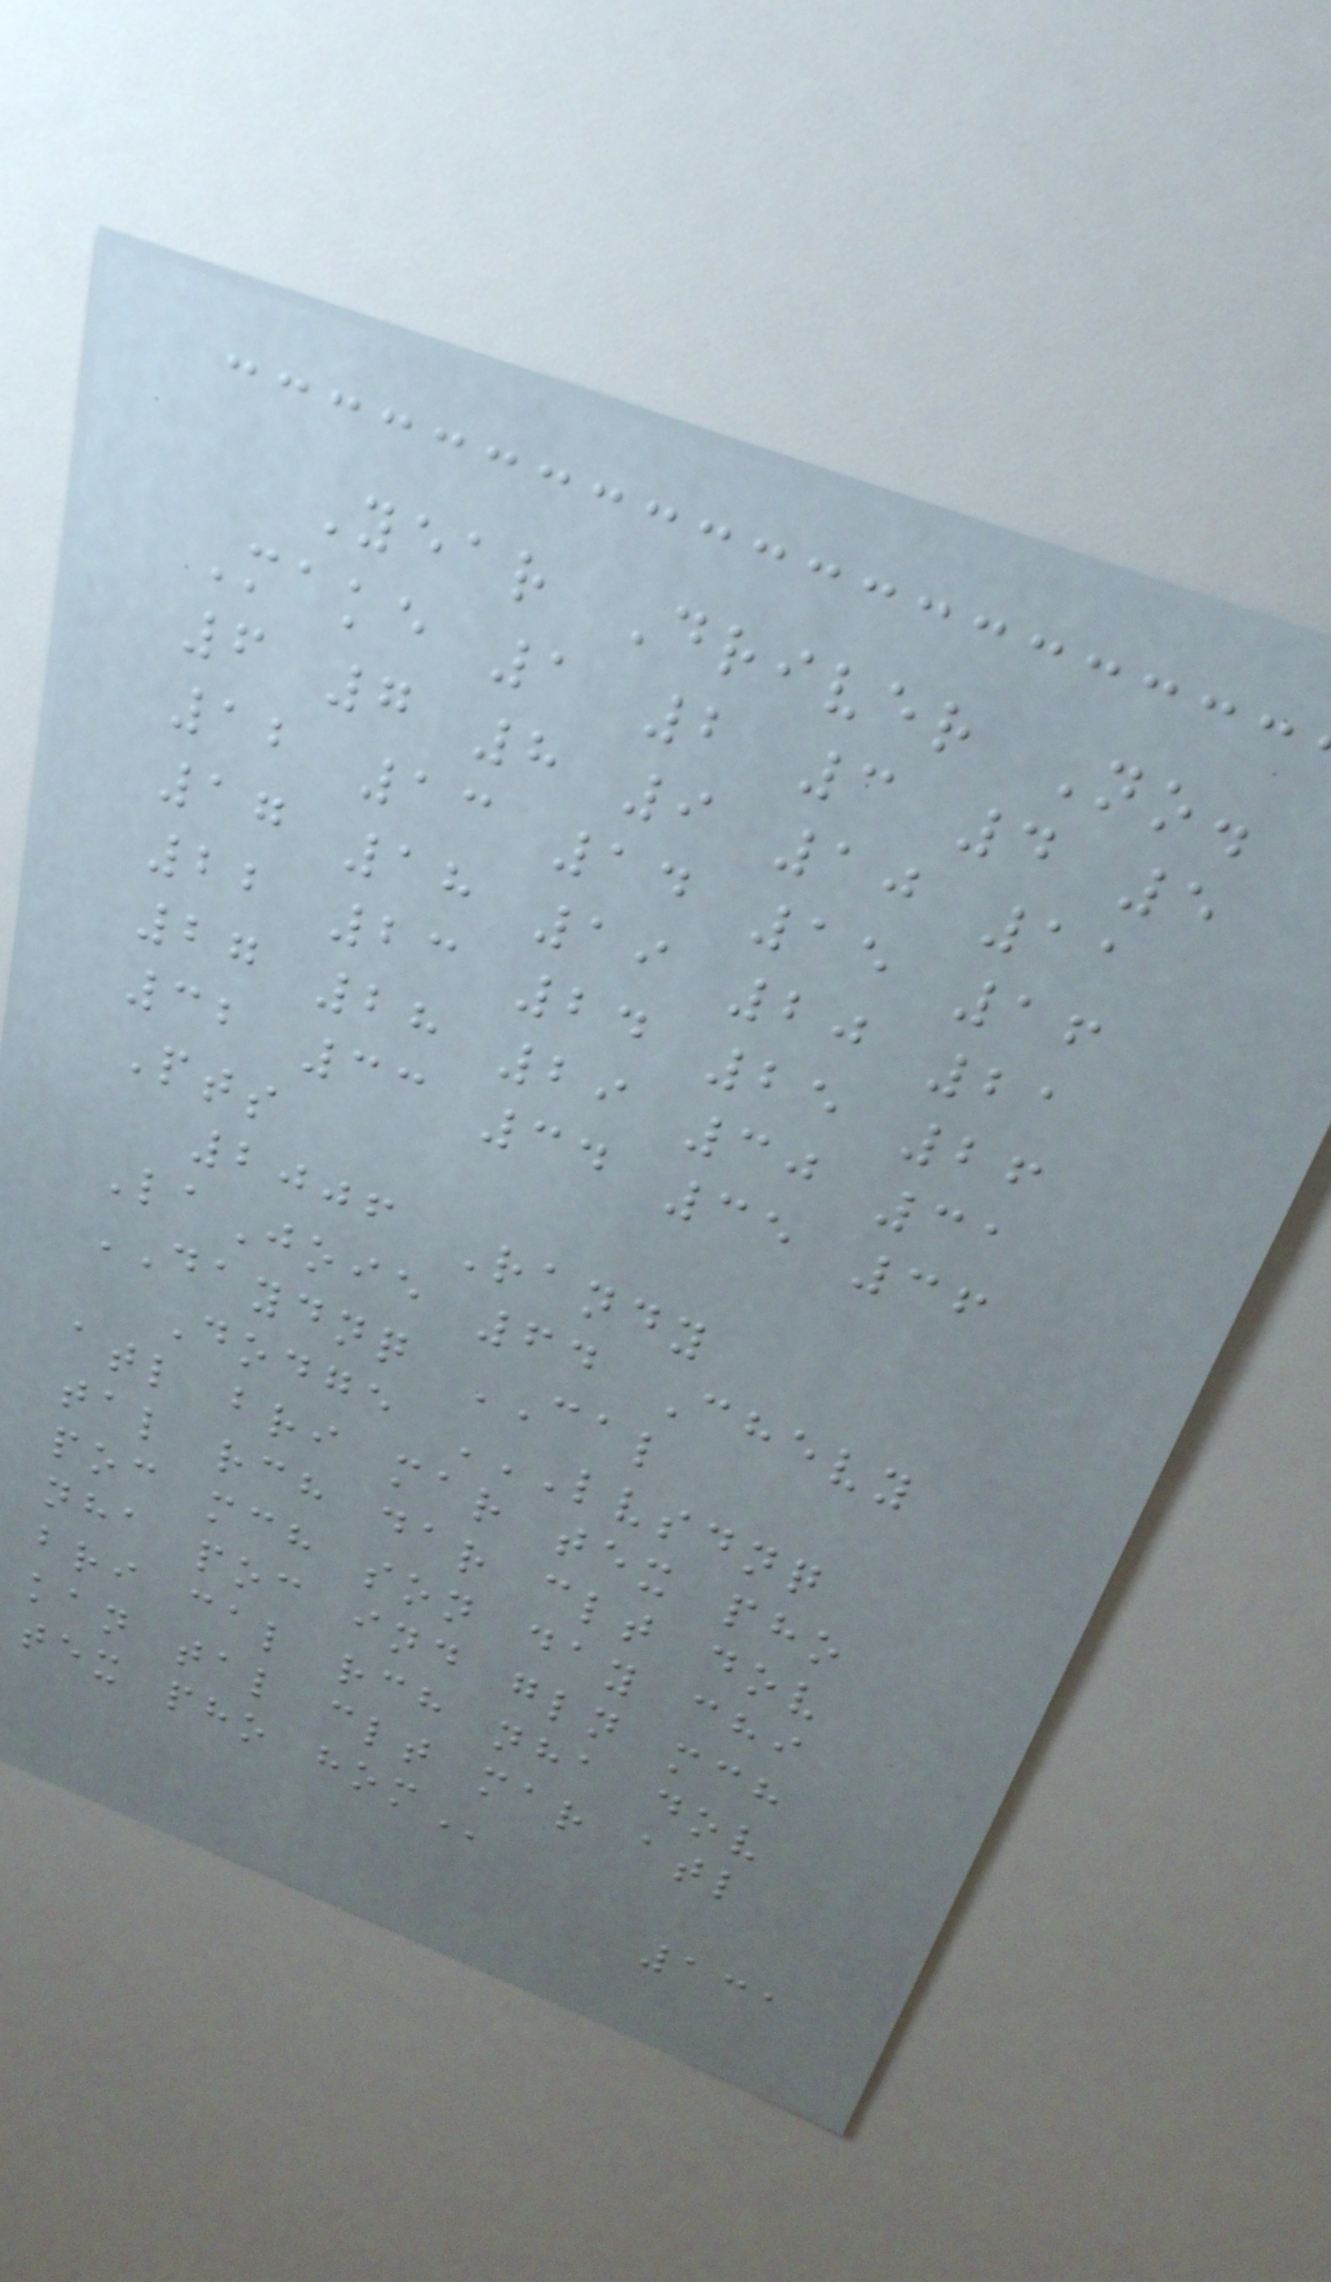Year Driver No.
Make 1 2 3 4 5
6 7 8 9 10 11
12 13 14 15 16
17 18 19 20 21
22 23 24 25 26
27 28 29 30 31
32 33 34 35 36
Pts
2006 Randy
LaJoie 64 Chevy
DAYDNQ CAL
Dodge LVSDNQ
ATL BRI MAR TEX PHO
TAL RCH DAR CLT DOV
POC MCH SON DAY CHI
NHA POC IND GLN MCH
BRI CAL RCH NHA DOV
KAN TAL CLT MAR ATL
TEX PHO HOM
131
